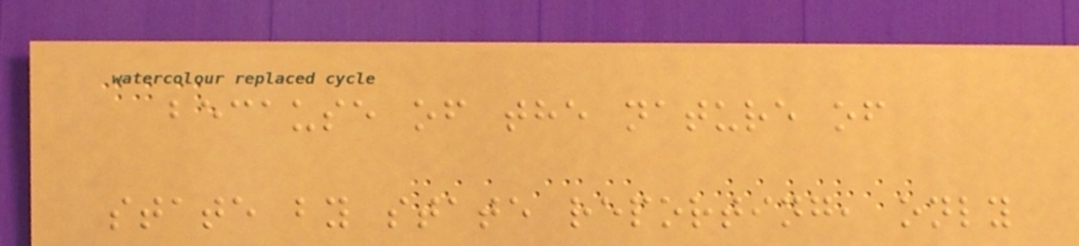because of the nature of
state by state reporting, only
